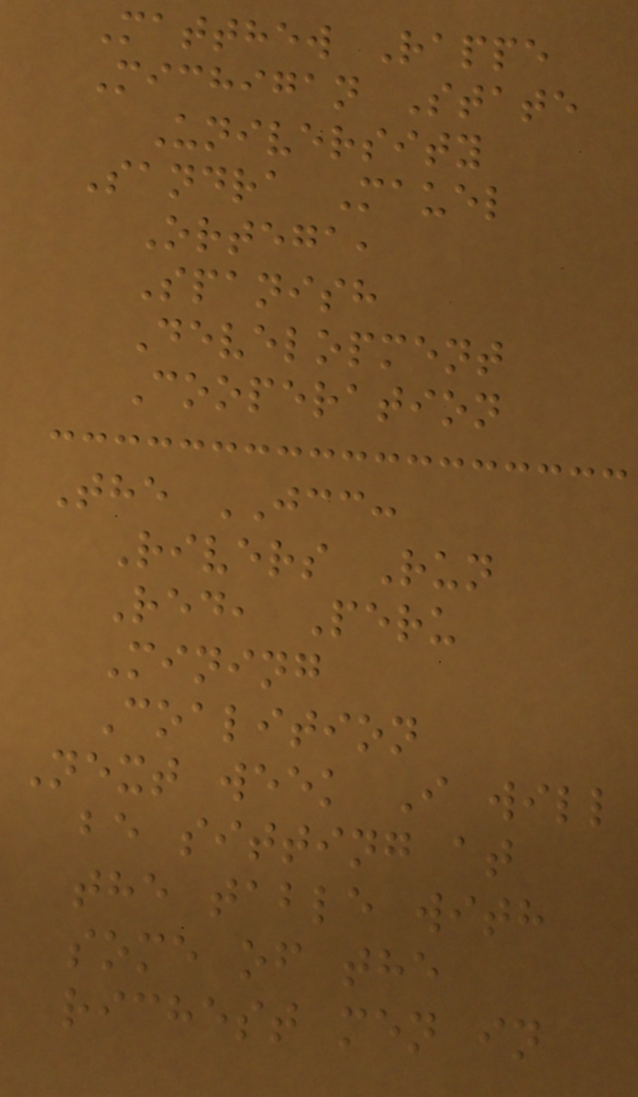Matthew Rappe
Michigan State
University
Sandra Mauel
Ortega,
Spanish
Development
Cooperation
The JCC:
Rivers Run
Red, Peru
Mining
Coalition
Next week I will
be sitting at
the table with
some of the
richest men in
